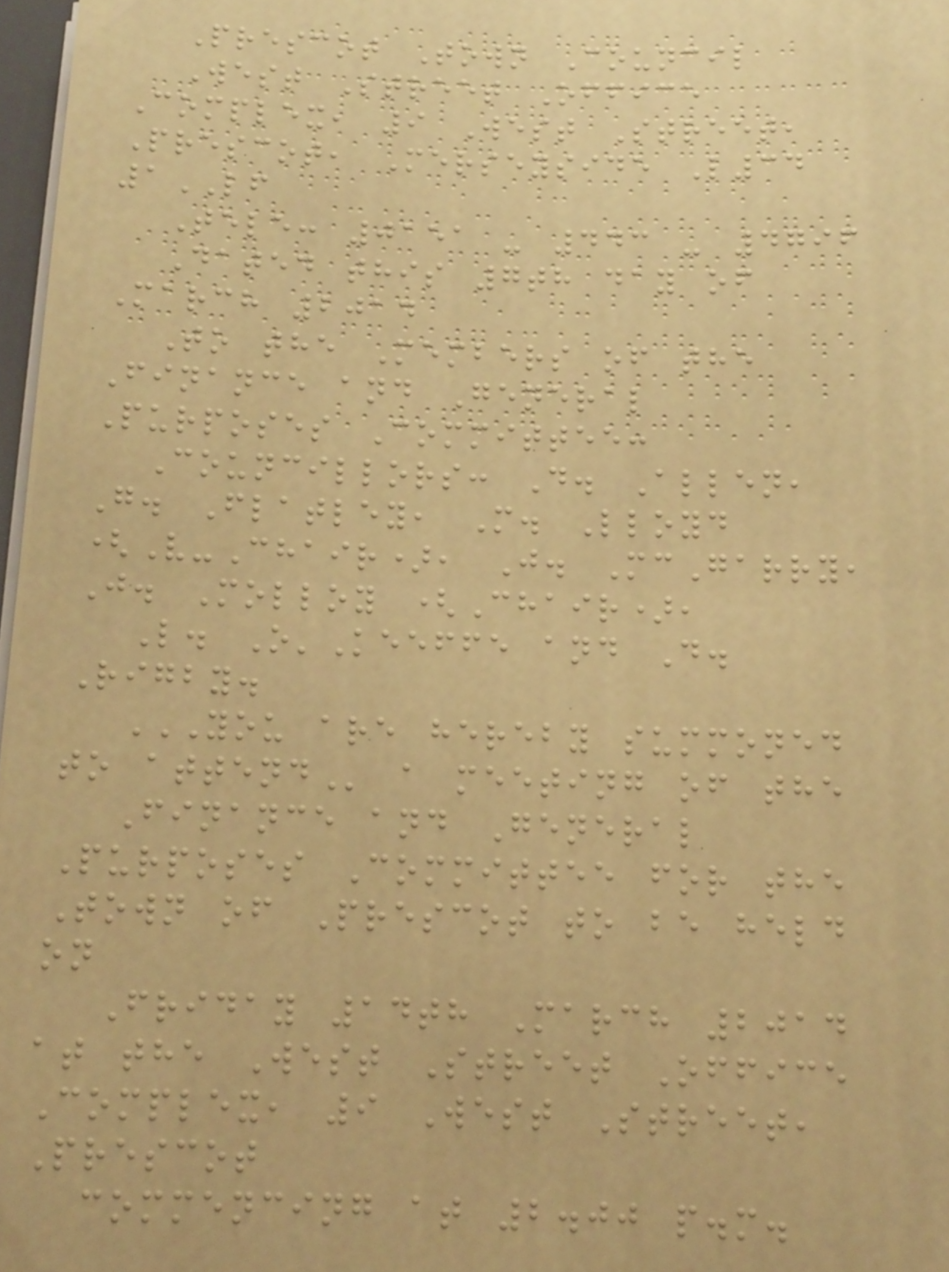Prescot Town Council
West Street Office
Complex, 9 West Street,
Prescot, Merseyside L34
1LF
Tele: 0151 - 443 - 4796
Dated this 7th day of
March 2014
To the Members of the
Finance and General
Purposes Committee:
Councillors: D. Allen,
G. Flatley, M. Lloyd
(V-Chair), J. McGarry,
J. Molloy (Chair),
L. O'Keeffe and D.
Rigby.
YOU ARE HEREBY SUMMONED
TO ATTEND a meeting of the
Finance and General
Purposes Committee for the
Town of Prescot to be held
on
Friday 14th March 2014
at the West Street Office
Complex, 9 West Street,
Prescot
commencing at 2.00 p.m.
